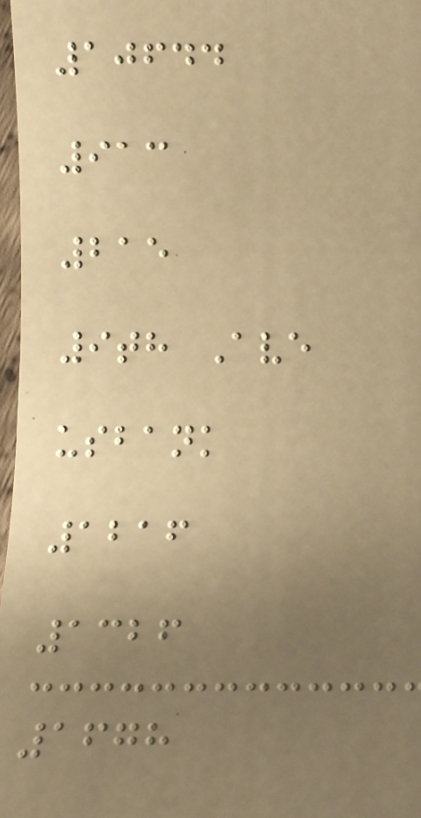10644
913
215
9th Ave
usbank
1216
1326
1678
